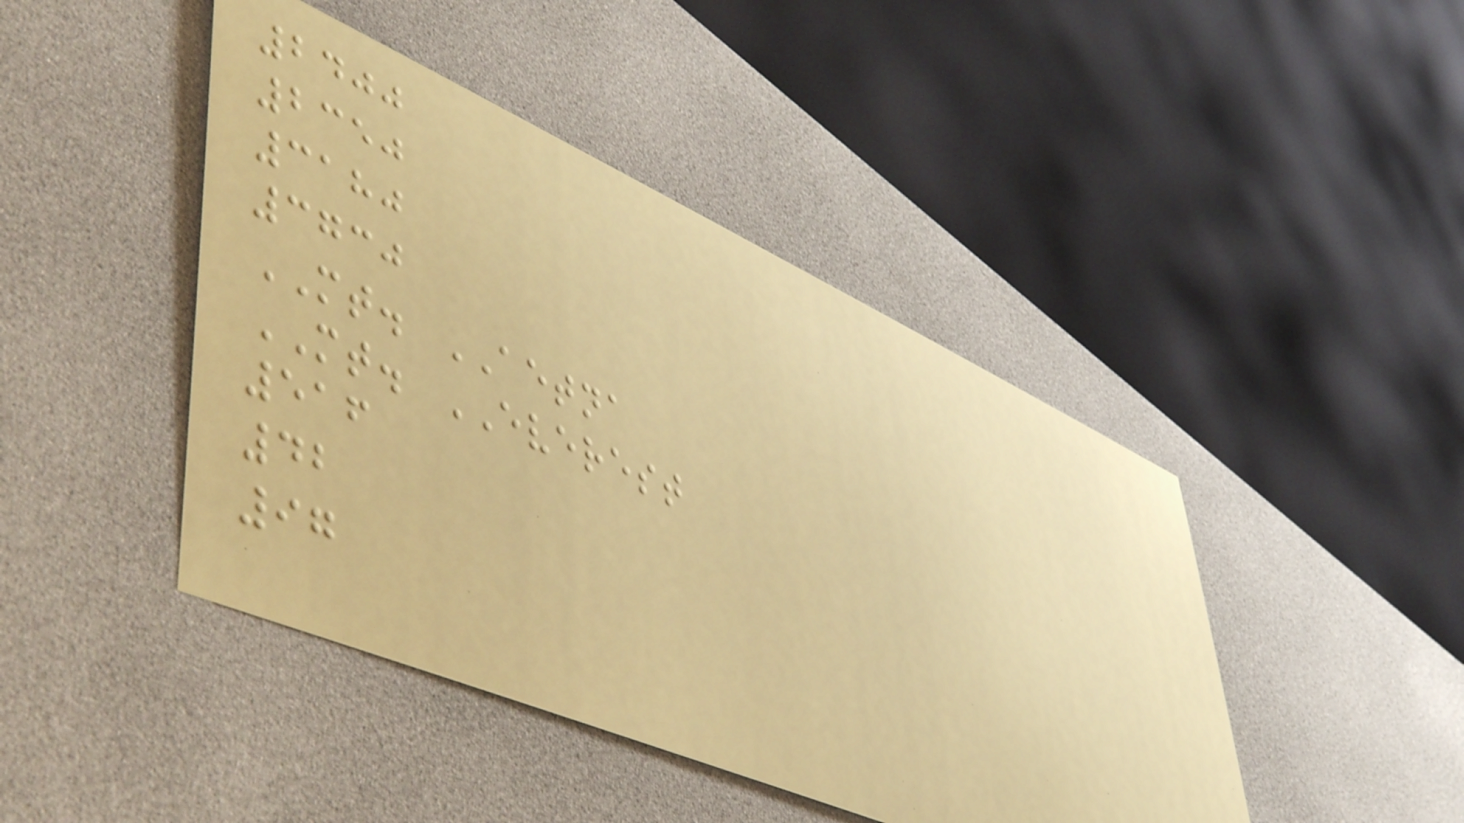2400
2350
3180
3730
MT. AETNA
MT. EVEREST
516
42
97
